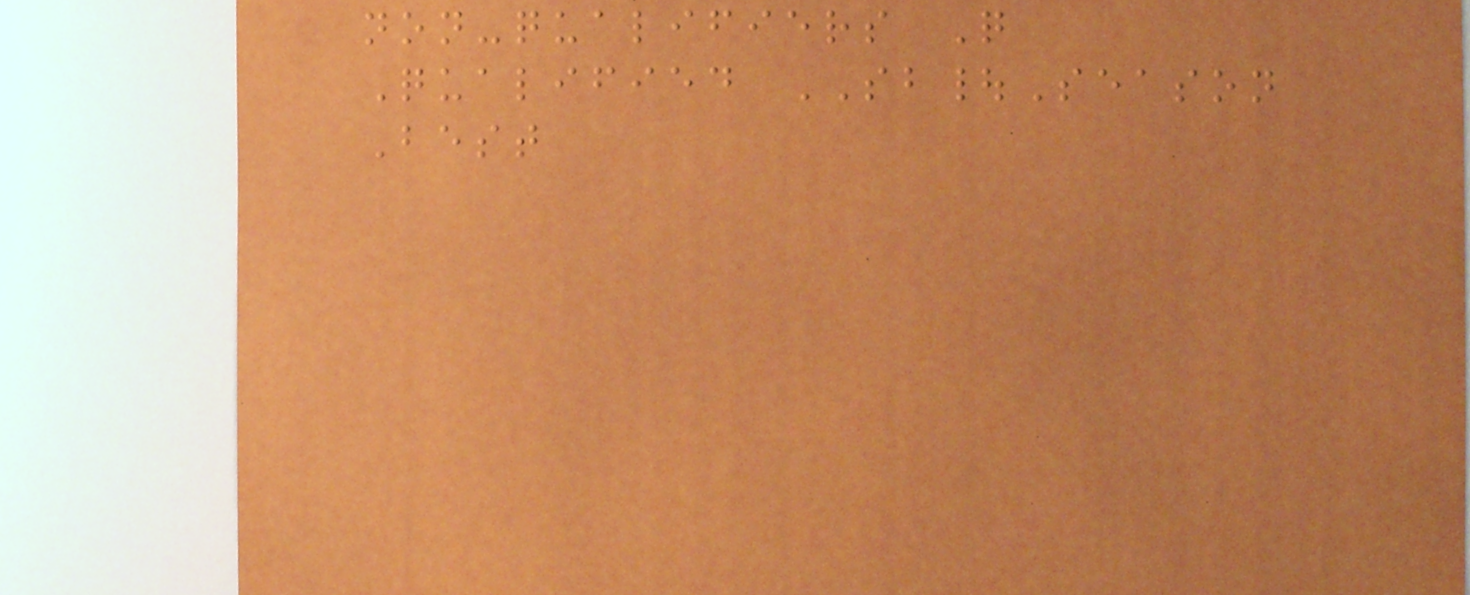non-qualifiers Q
Qualified SB|Season
Best
